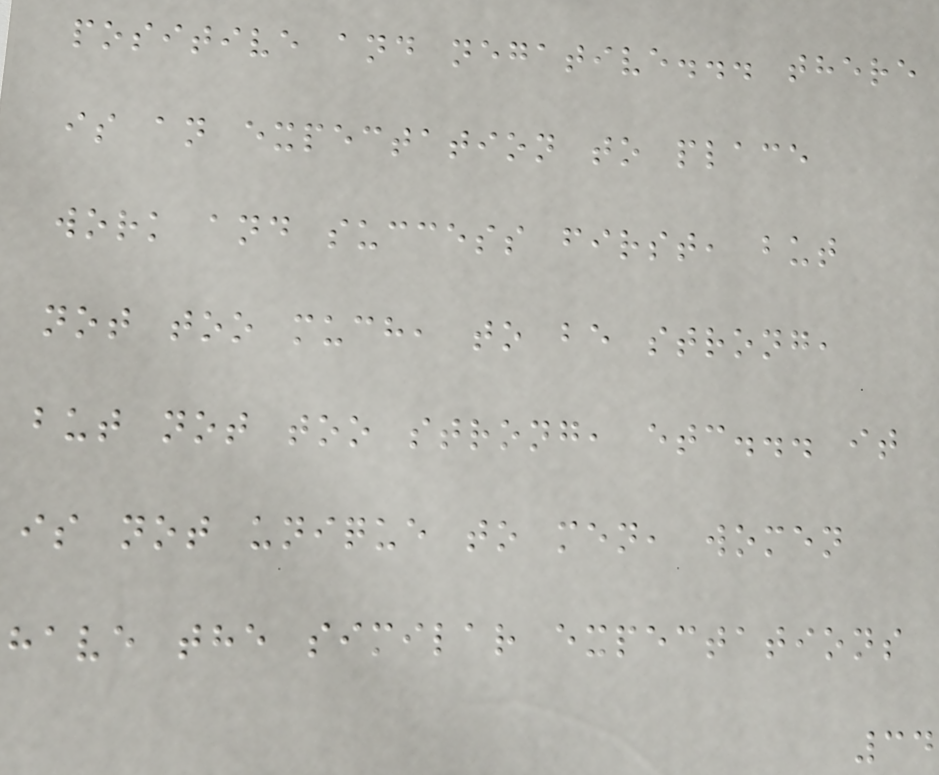positive and negative... there
is an expectation to place
work and success first, but
not too much, to be strong,
but not too strong, etc... it
is not unique to men, women
have the similar expectations
34
